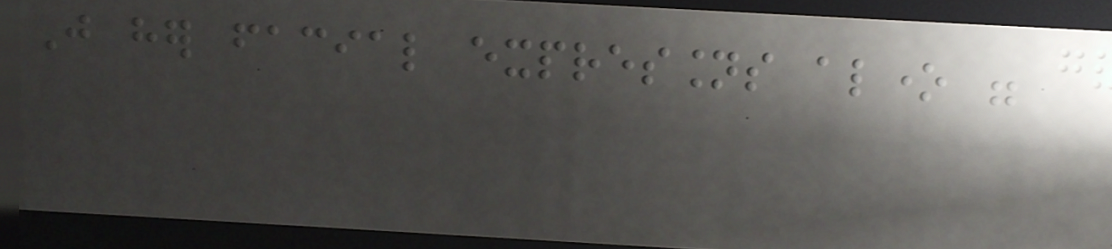Just her facial expressions alone were
